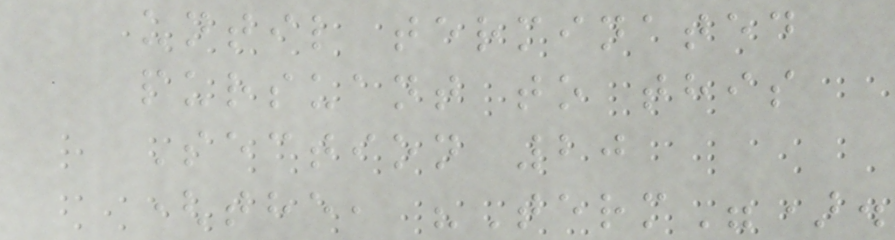until terminated
pursuant to this
Section 20
(the, "Term").
